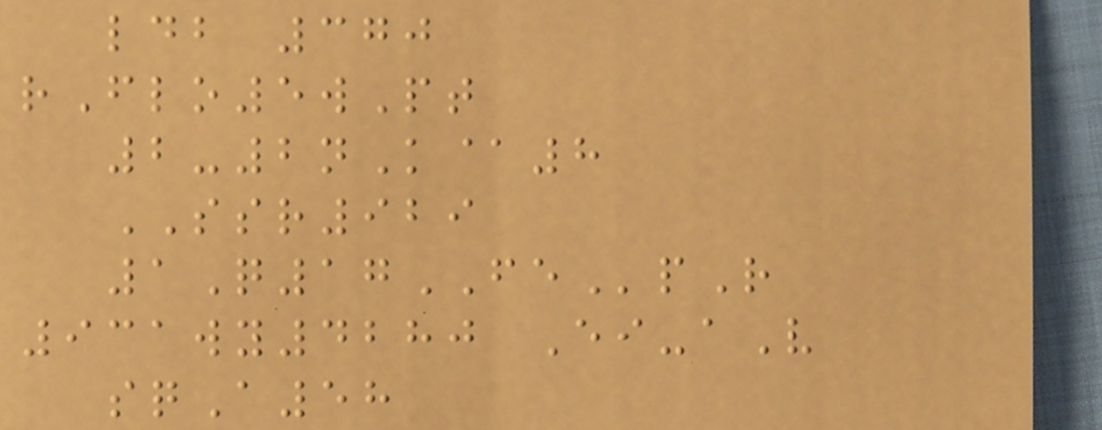ldb 370
rFlo5wPt
2-2nK@8
SSR929
1Q17FEpR
931wy4280 Ei-aV
sqA58
